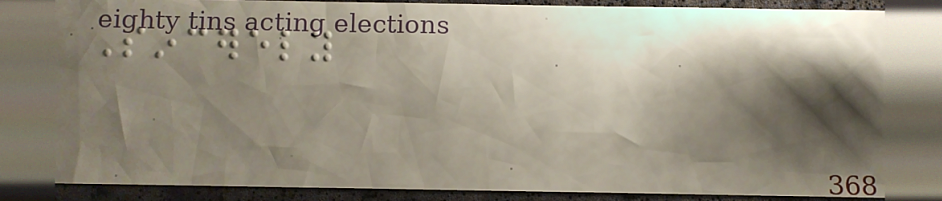Sincerely
